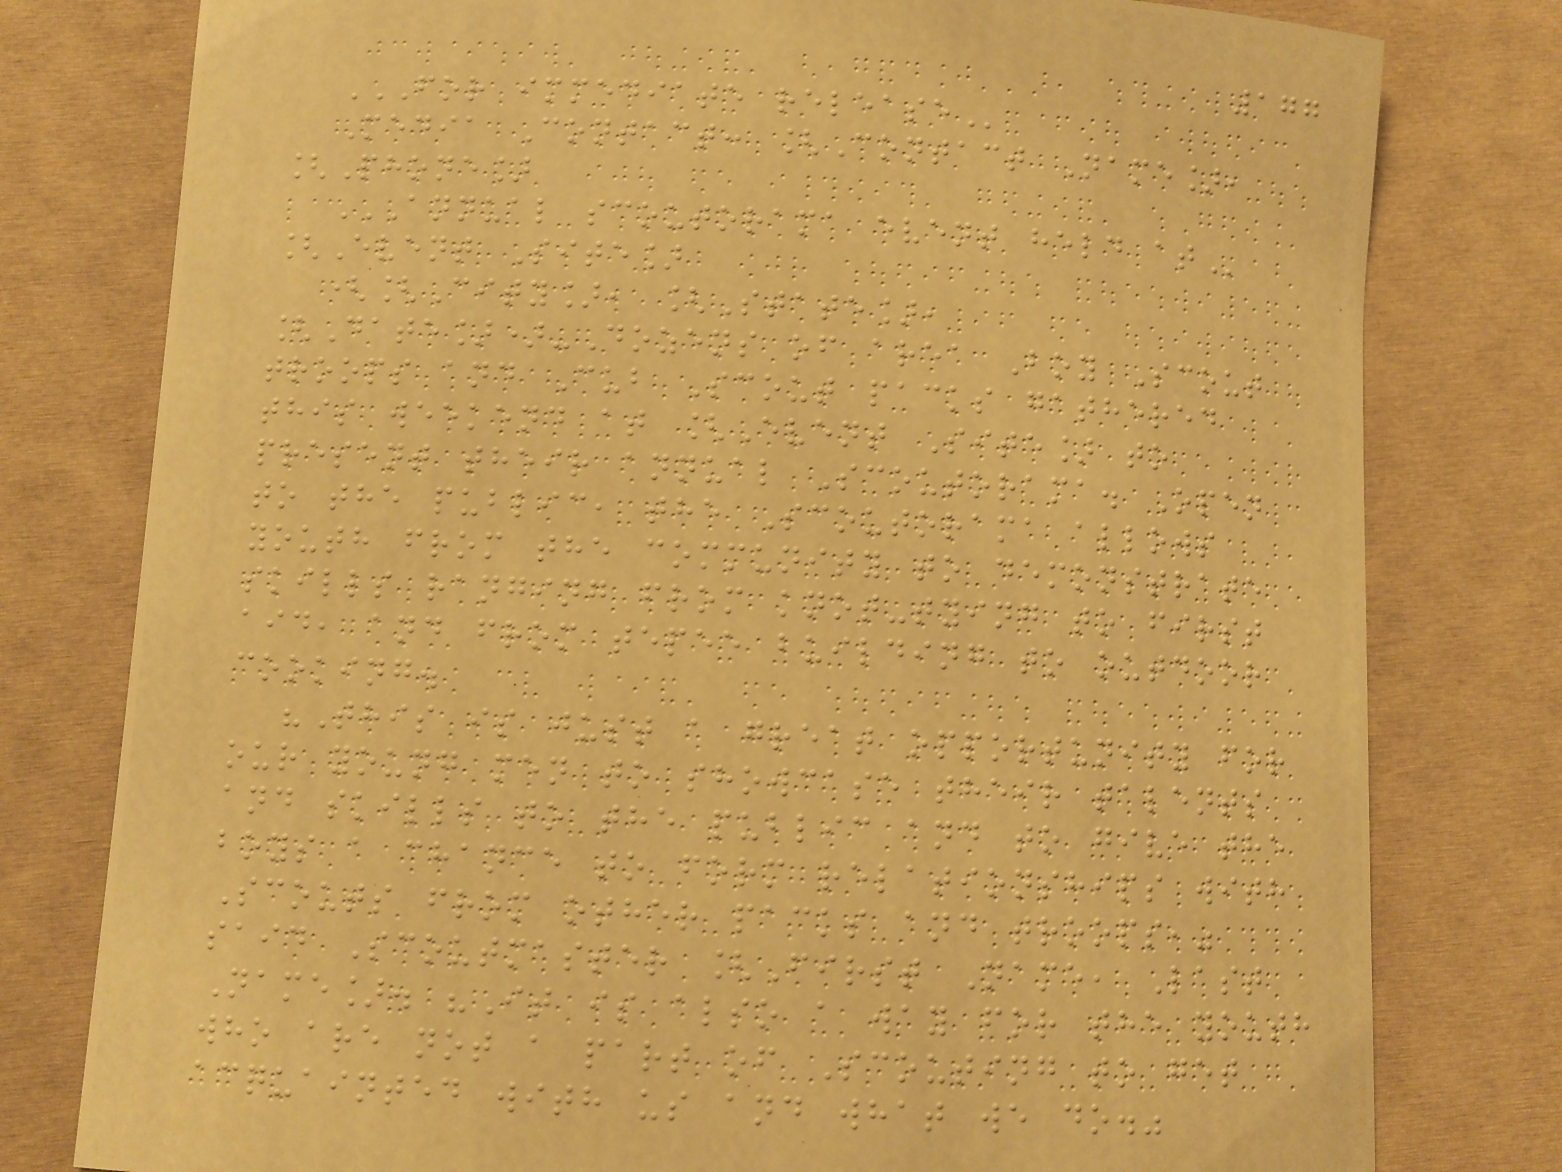177
FOR IMMEDIATE RELEASE
Media Contact: [Contact Name],
[Phone]
ANNUAL SCOUTORAMA EVENT HELD AT
[Event Site]
([City], [State],
[Date])-Dozens of area Boy Scout
troops and Cub Scout packs gathered
this weekend at [Event Site] to
present their annual Scoutorama. Open
to the public, the Scoutorama allows
youth from the community to demonstrate
skills ranging from knot-tying to first
aid, and from tepee building to outdoor
cooking.
"This is just a great opportunity for
our young men to showcase their talents
and skills to the public and to give the
boys a chance to form relationships with
Scouts from other packs and troops,"
said Scoutmaster [First Name, Last
Name]. "It is also a way for the youth
who are not a part of Scouting to get
acquainted with us and what we do."
